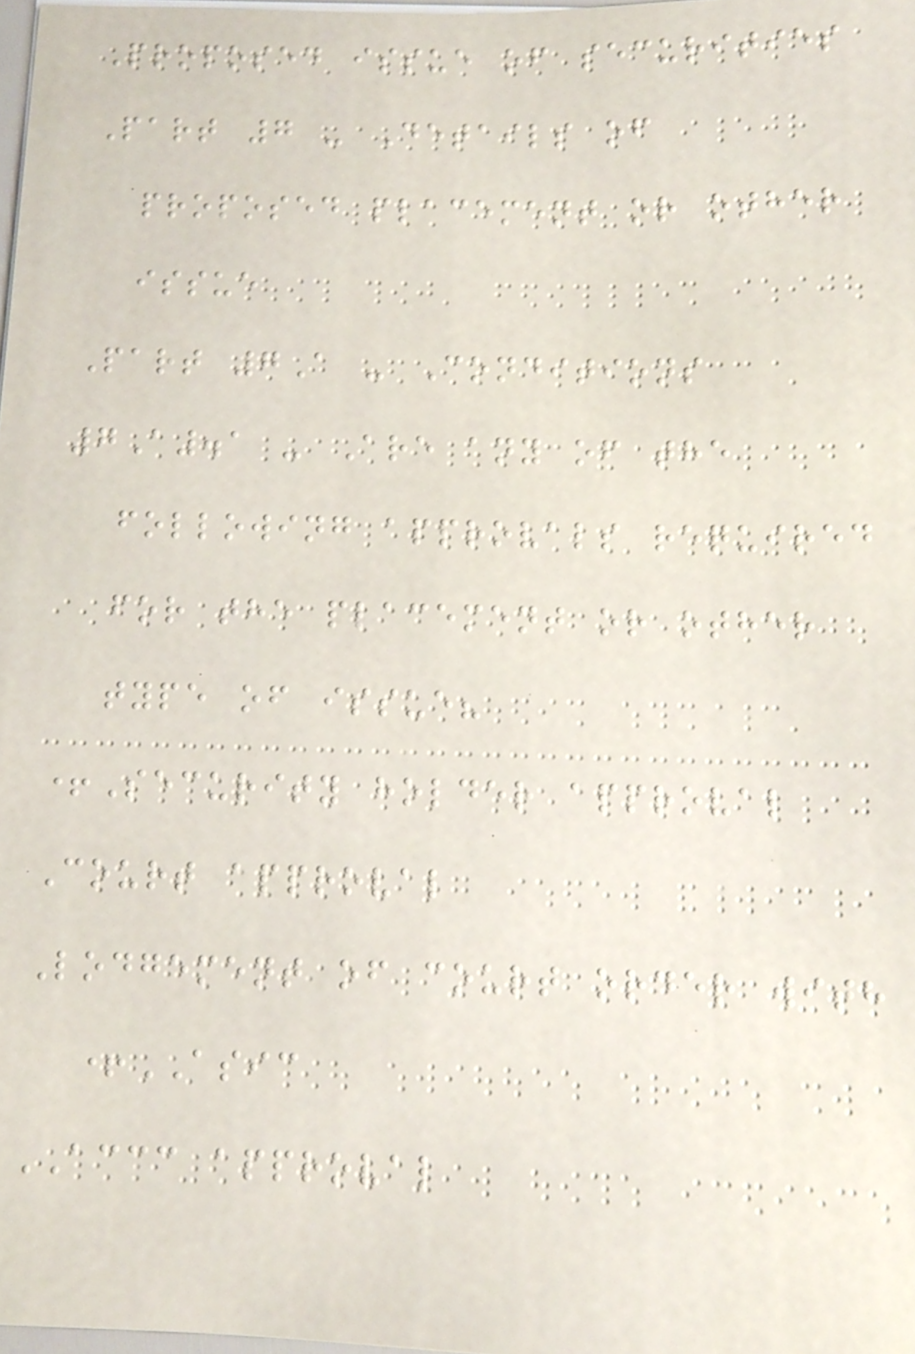Proposed issue of securities
Part 7 - Details of
proposed placement or other
issue
Part 7A - Conditions
7A.1 - Are any of the
following approvals required
for the placement or other
type of issue?
+Security holder approval
Court approval
Lodgement of court order with
+ASIC
ACCC approval
